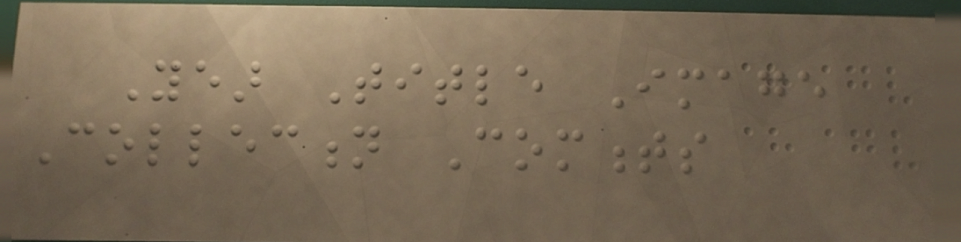Year Title Image
Collection Comments
